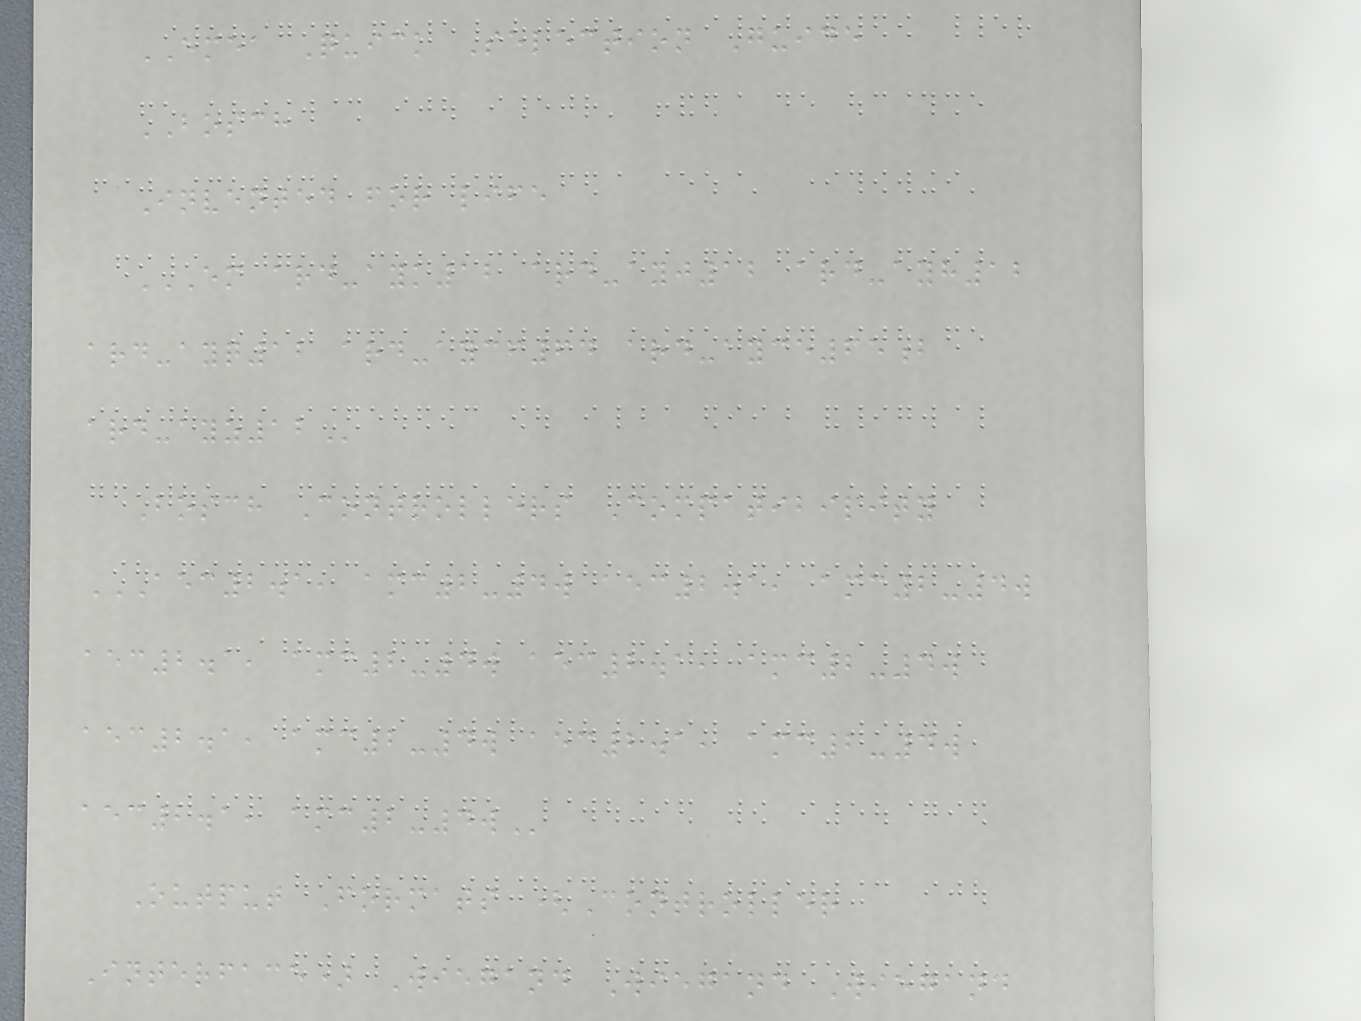EMEA Quick Selection Guide
BOSCH
Invented for life
EM ARD-AYK12 ARD-AYJ12 ARD-AYH12
ARD-AYQ12 ARD-AYCF64 ARD-AYCE65B
ARD-AYZ12
Bosch Controllers Compatibility
AEC2.1, AMC2-4W AEC2.1, AMC2-4W
AEC2.1, AMC2-4W AEC2.1, AMC2-4W
AEC2.1, AMC2-4W AEC2.1, AMC2-4W
AEC2.1, AMC2-4W
Output Formats (Controller
Interface) Wiegand Wiegand Wiegand
